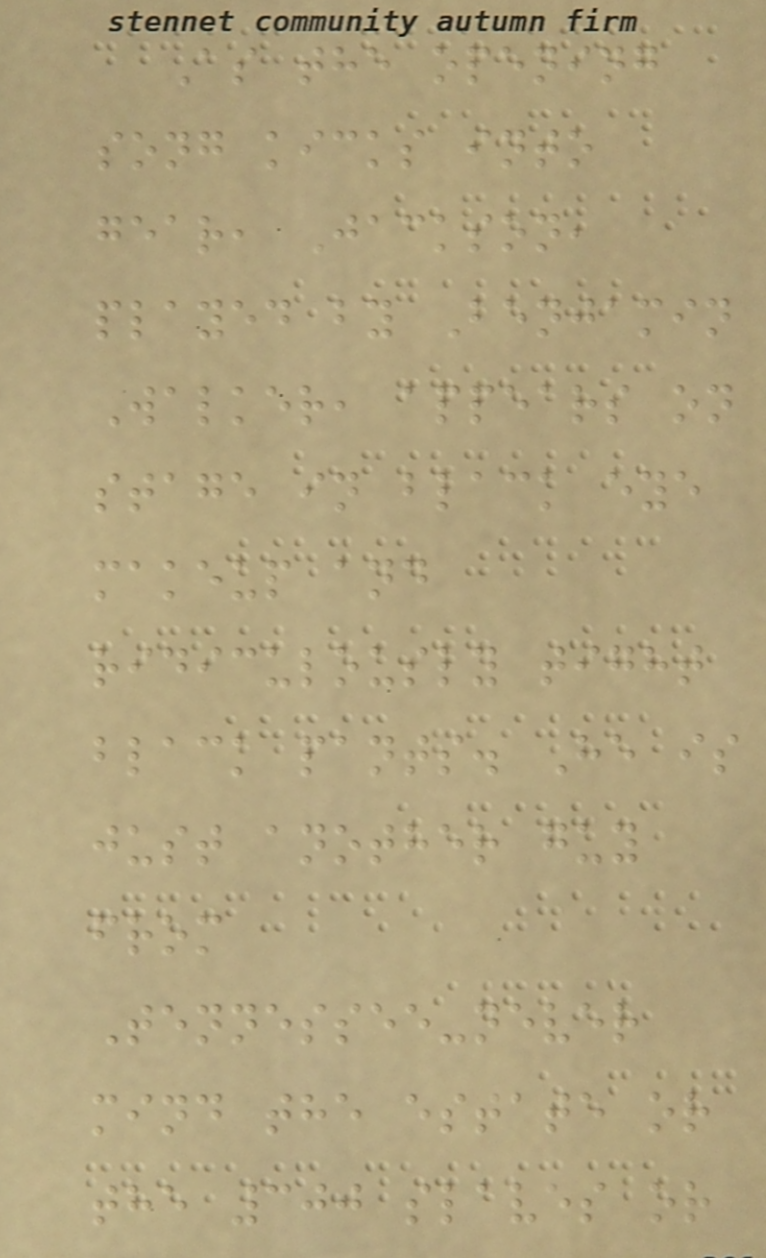As the opening
song kicks into
gear, Jackson,
played by Benjamin
Walker, appears on
stage in black eye
makeup and
ridiculously tight
black pants. He is
just another guy
from
Tennessee-never
mind the estate or
the 300 slaves or
